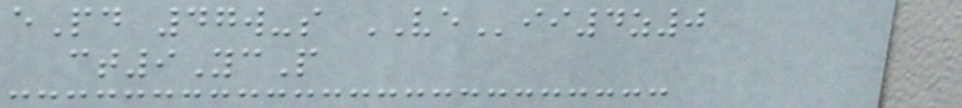ePd 47w-s VEii4z0
ct9YcP
